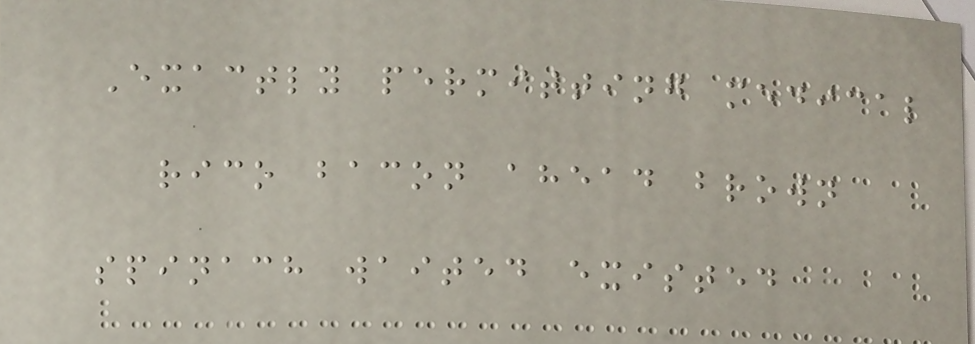Exactly permitting medical
rico bacon ahead brown
spinach waited existed
